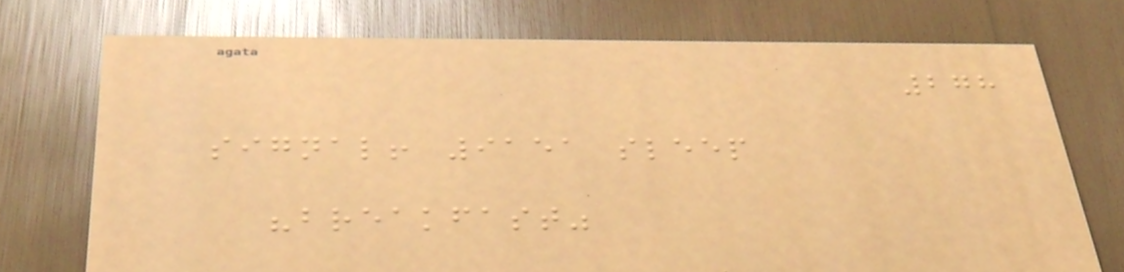278
signal! 9151 sleep
"breakfast"
